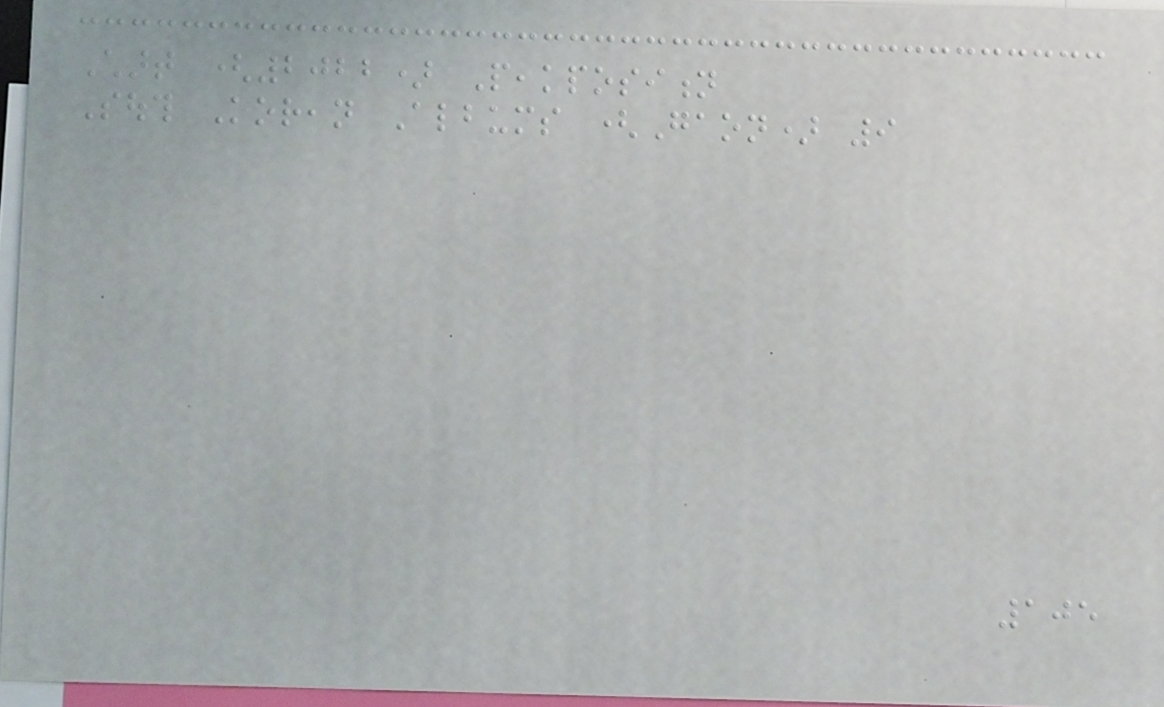Chart (2022) Peakposition
South Korean Albums (Gaon) 9
105
